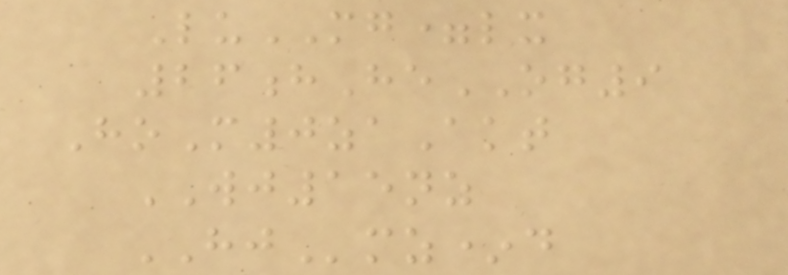LuMG=lx
26hHeOG9
HoM0zaAkt
WJ15nz
HJmz*d
